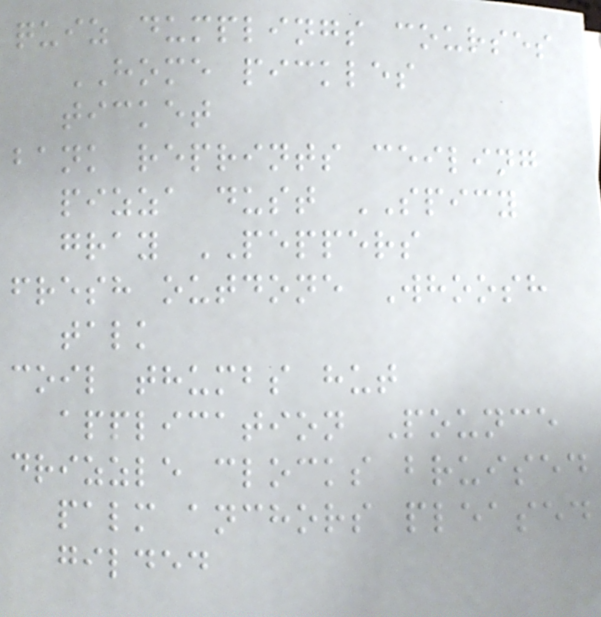quiz dumplings courses
HOME pickles
ticket
bank reprints ceiling
pizza dust SPICY
gray PEPPERS
fresh outdone Whoosh
talk
coil thumbs hut
application Pounce
drizzle clocks bruised
palm anchors pleased
gilded
